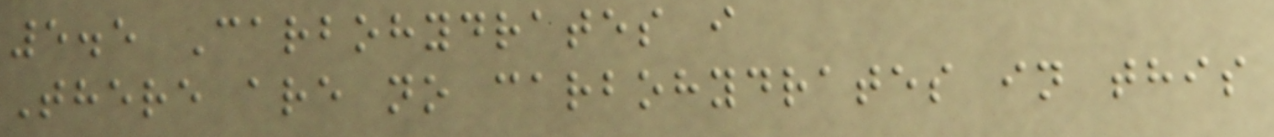5.5 Carbohydrates i
There are no carbohydrates in this
